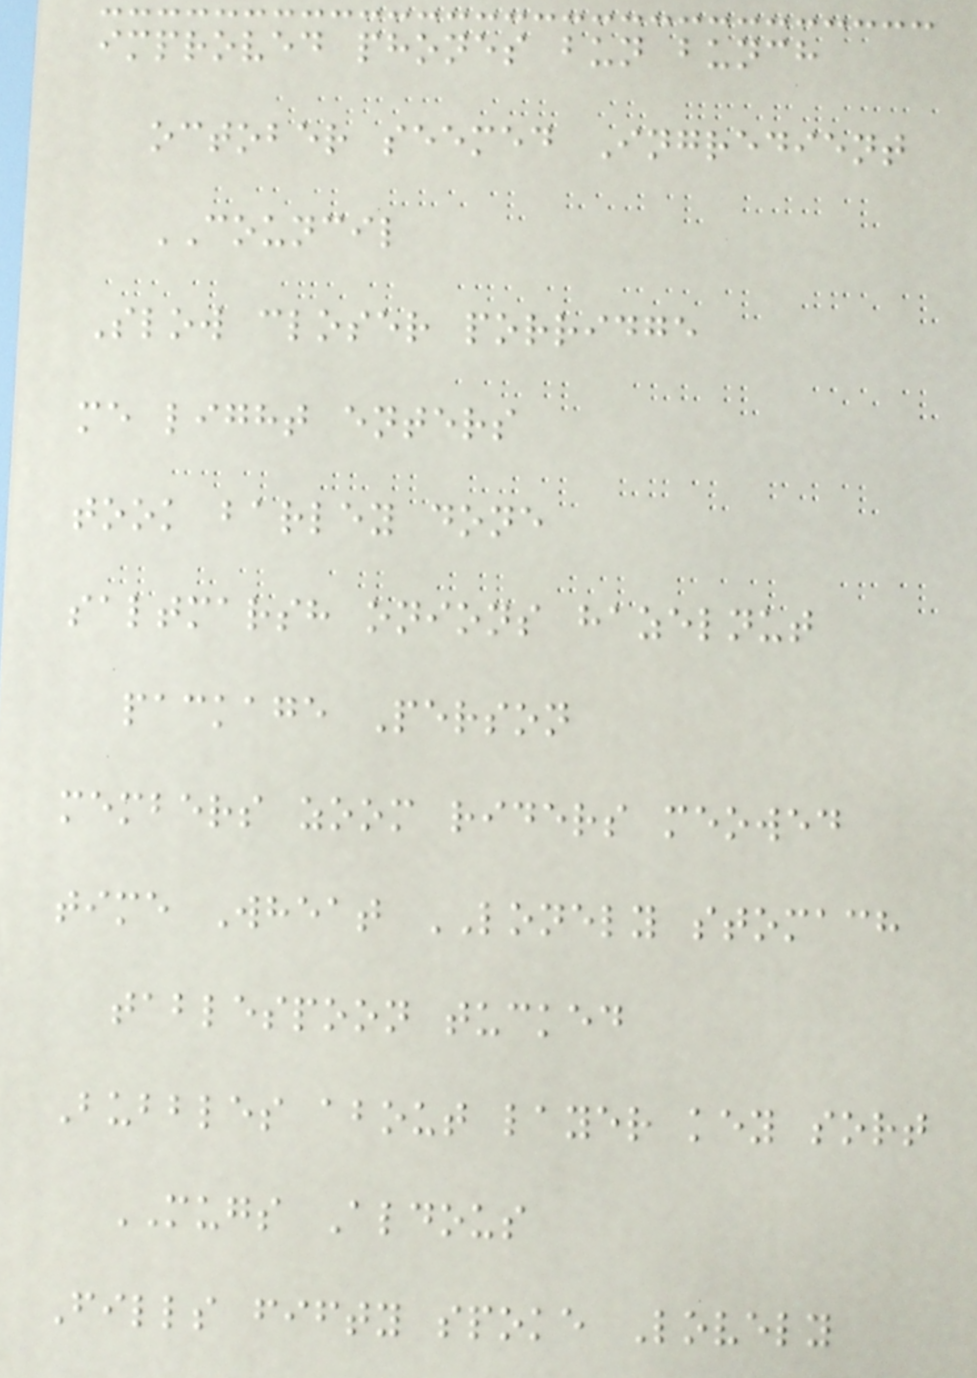improved phones bun bunch
october seemed Ingredient
COUNCIL
Slow closer porridge
me light enters
took barley done
saltmarsh onions hazelnut
package Person
members zoom riders meowed
time Wheat LONELY stomach
tablespoon tucked
Bubbles about layer key sort
MUGS Aldous
Fills fifty spoke Lovely
